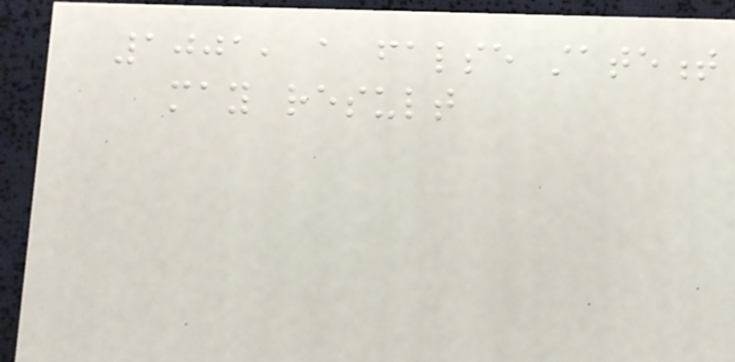1001, a false statement
may result
